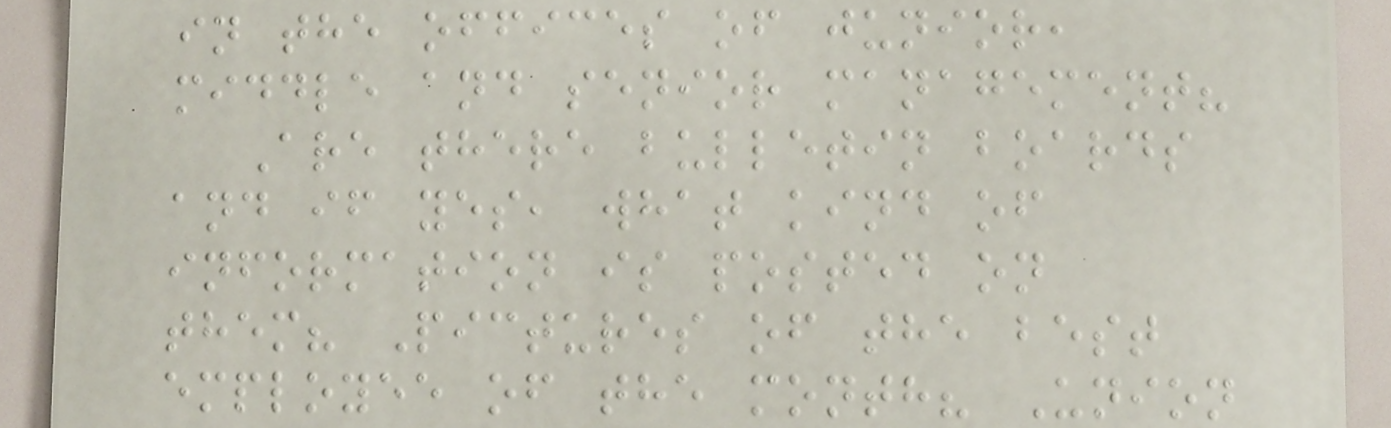in the offices of junior,
middle and senior management?
Are there bulletin boards
and if yes, what kind of
information is posted on
them? Pictures of the best
employee of the month? Union
